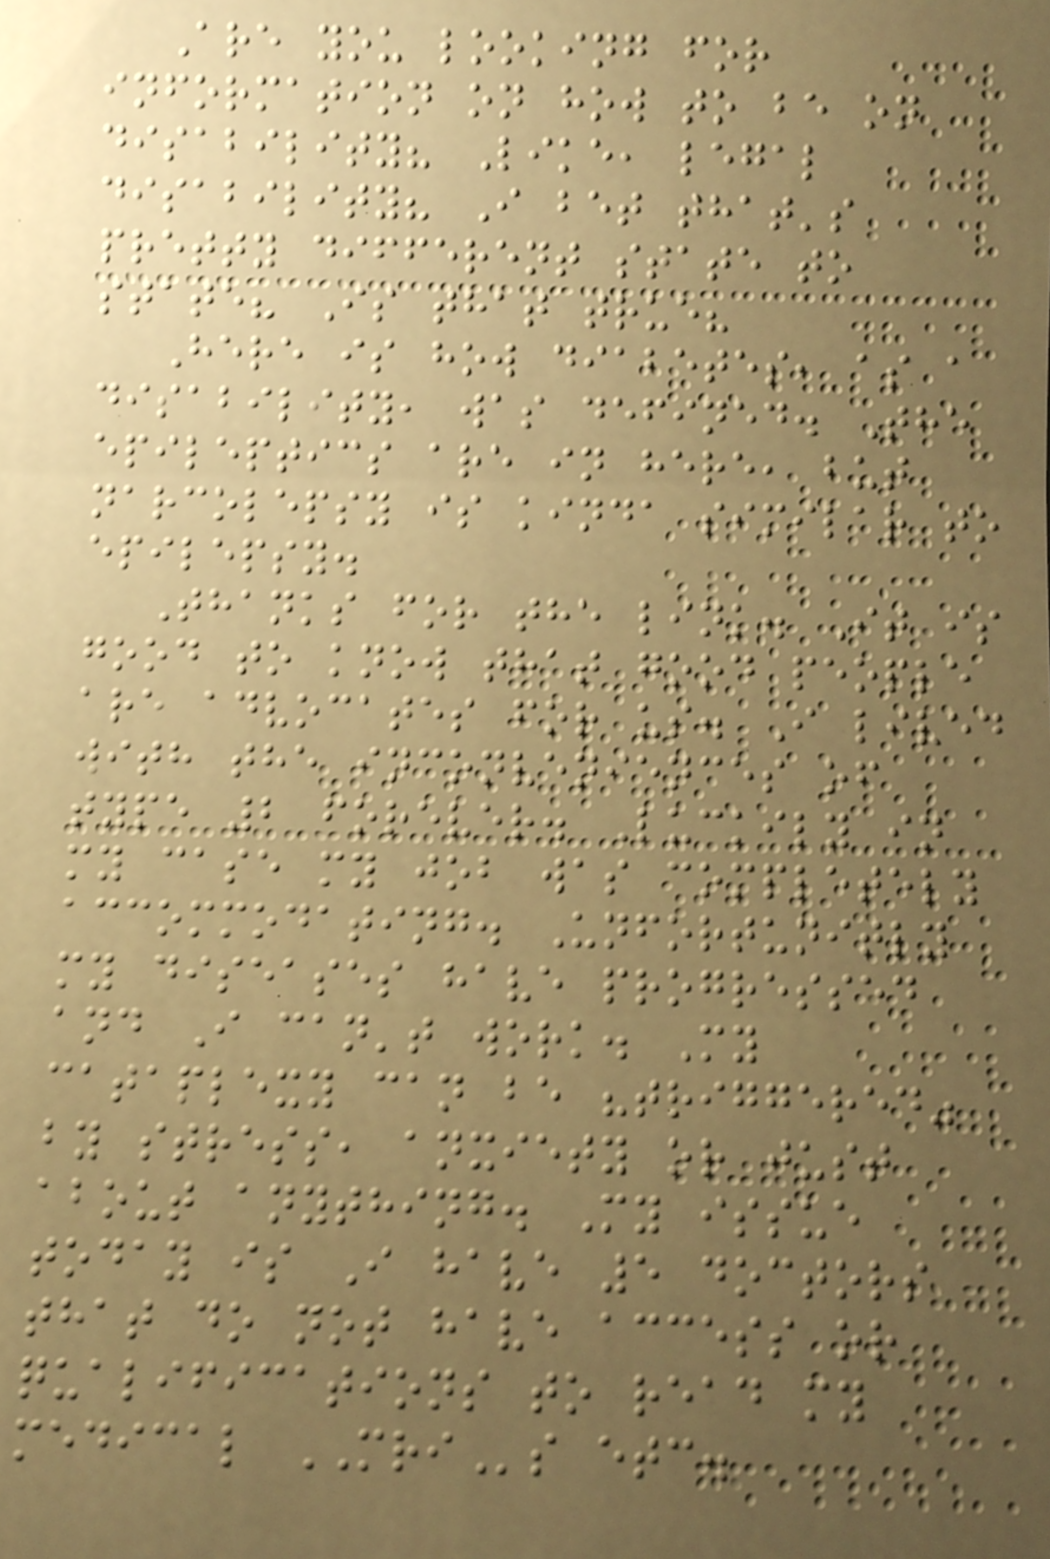Are you looking for
information on how to be on
disability? Like, legal
disability? I bet that's
pretty different state to
state? Is that true?
Here is how diabetes, as a
disability, was defined. The
epileptics are in here, but
narcolepsy is kinda similar to
epilepsy.
Thanks for the link. It is
good to know that good people
are advocates for us. I lived
with the inconveniences of
type 2 forever. Luckily in
my case my job was completely
accommodating. Unfortunitly
my diseases have progressed
and I can't work. My
cataplexy can be "triggered"
by stress, anxiety or just
about anything. My issue
today is I have 5 doctors
that do not have access or
qualifications to read my
medical MRIs etc.
